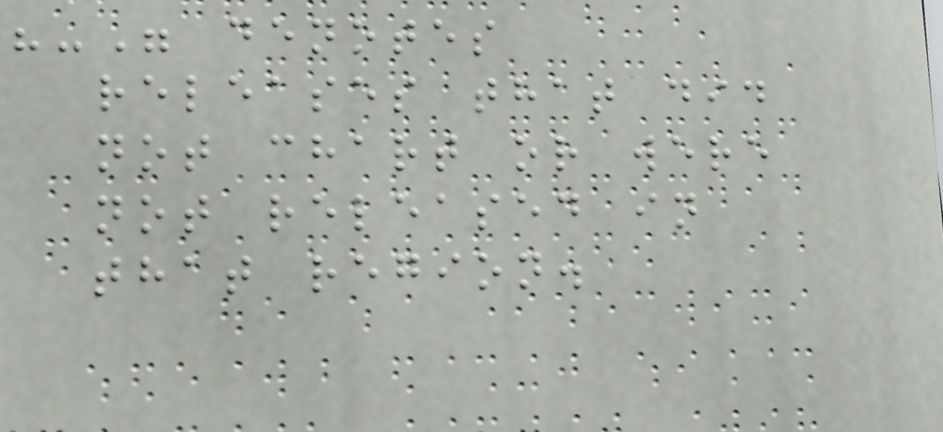"-" denotes
releases that did
not chart or were
not released in
that region.
